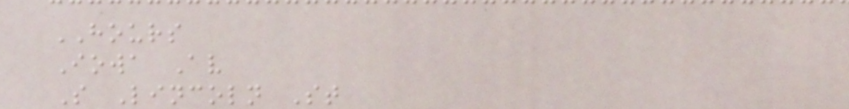HOURS
Iowa Av
S Lincoln St
